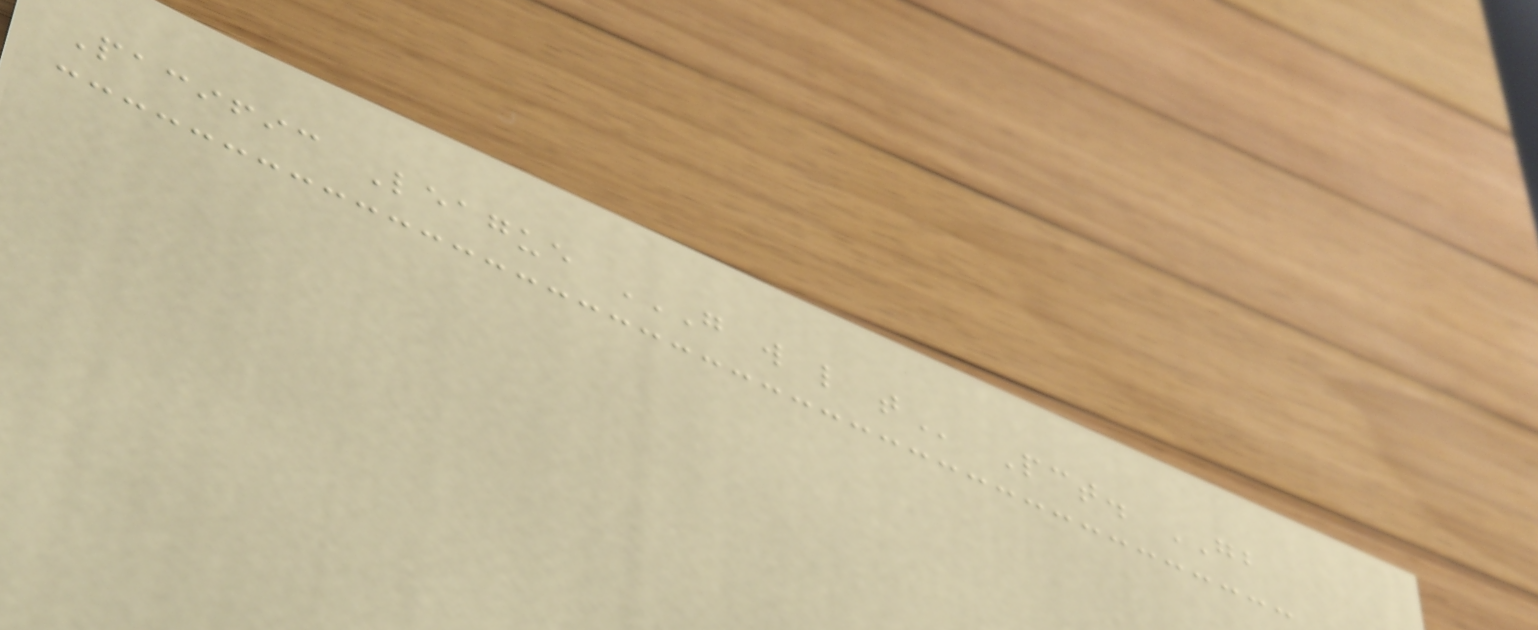Pacific League G W L T Pct. GB
